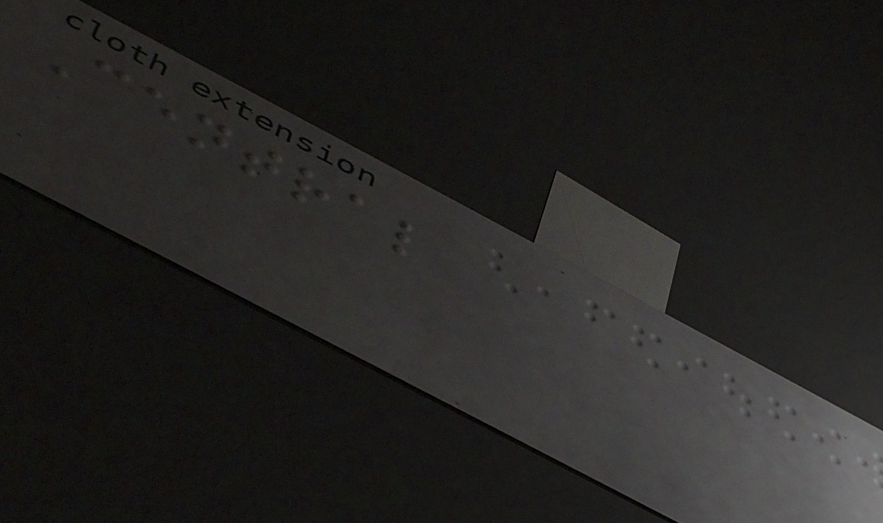Central
